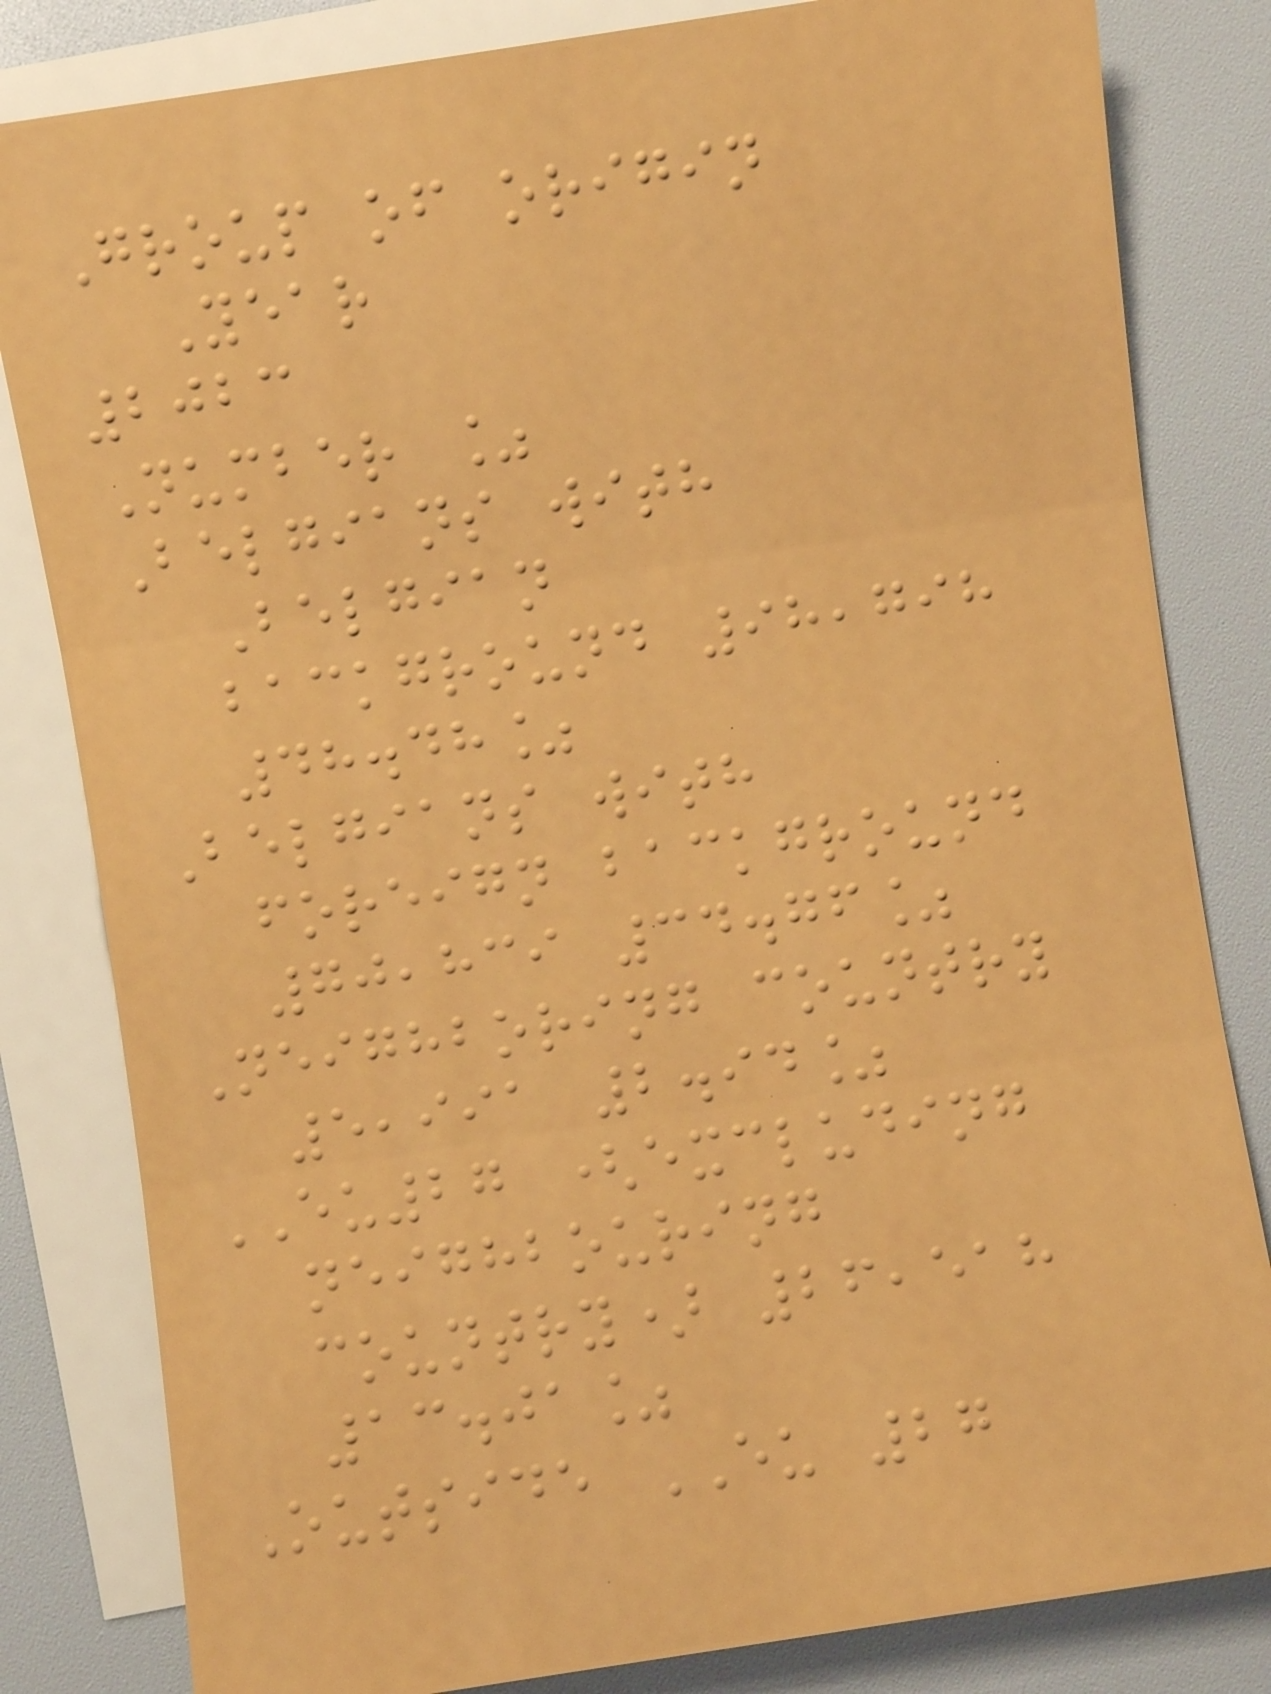Group of origin
Year
2023
Number %
Belgians with
Belgian
background 98,798
48.48%
Belgians with
foreign background
70,839 34.76%
Neighboring country
5,991 2.94%
EU27 (excluding
neighbouring
country) 26,518
13.01%
Outside EU 27
